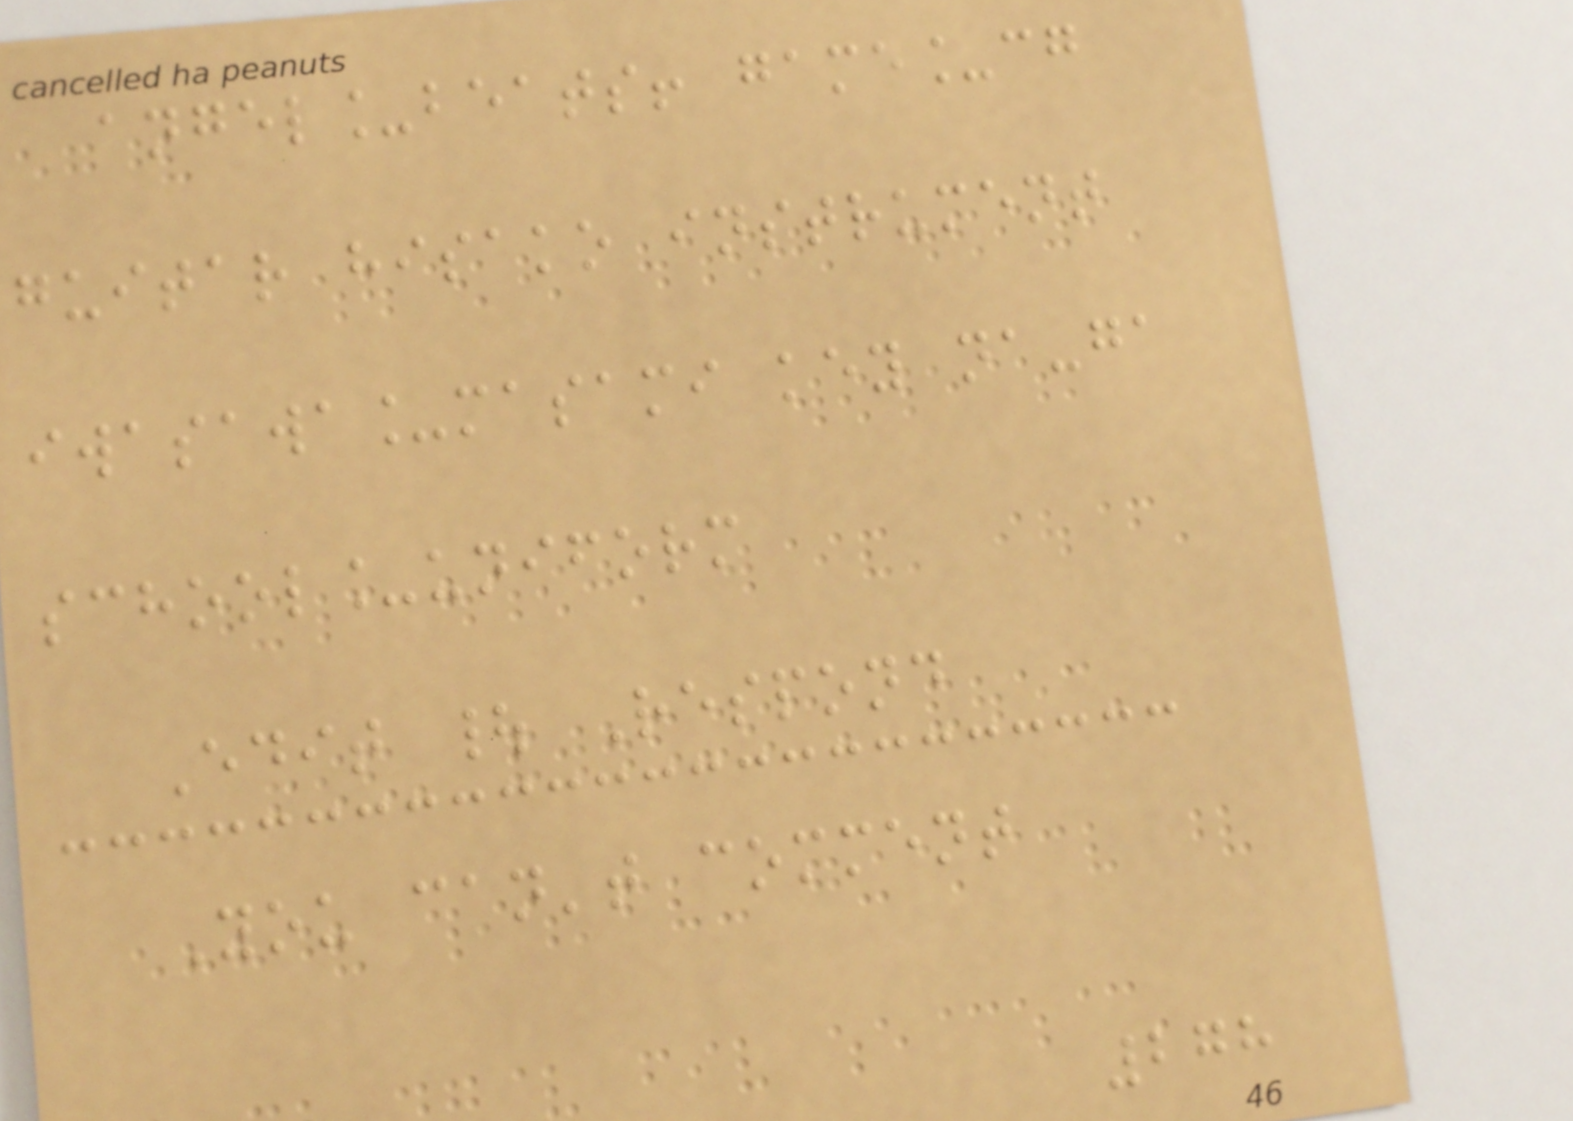angel_beats! game_cg
guitar hisako instrument
iwasawa_masami key na-ga
school_uniform
Edit | Respond
You can't comment
278
